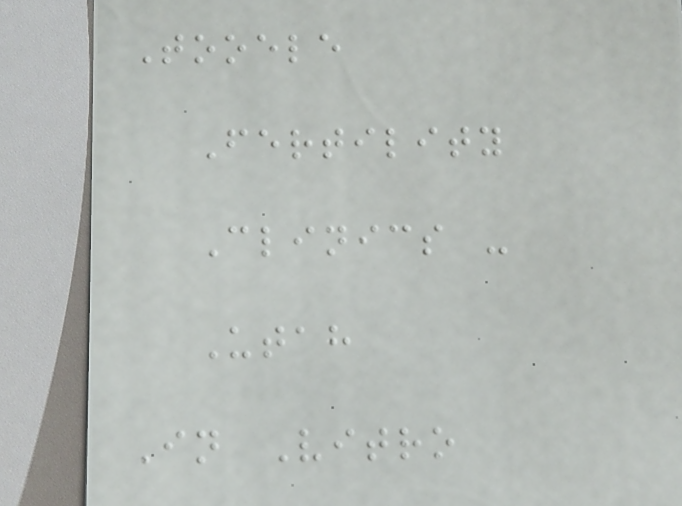Tooele
Fertility
Clinics -
Utah
In Vitro
